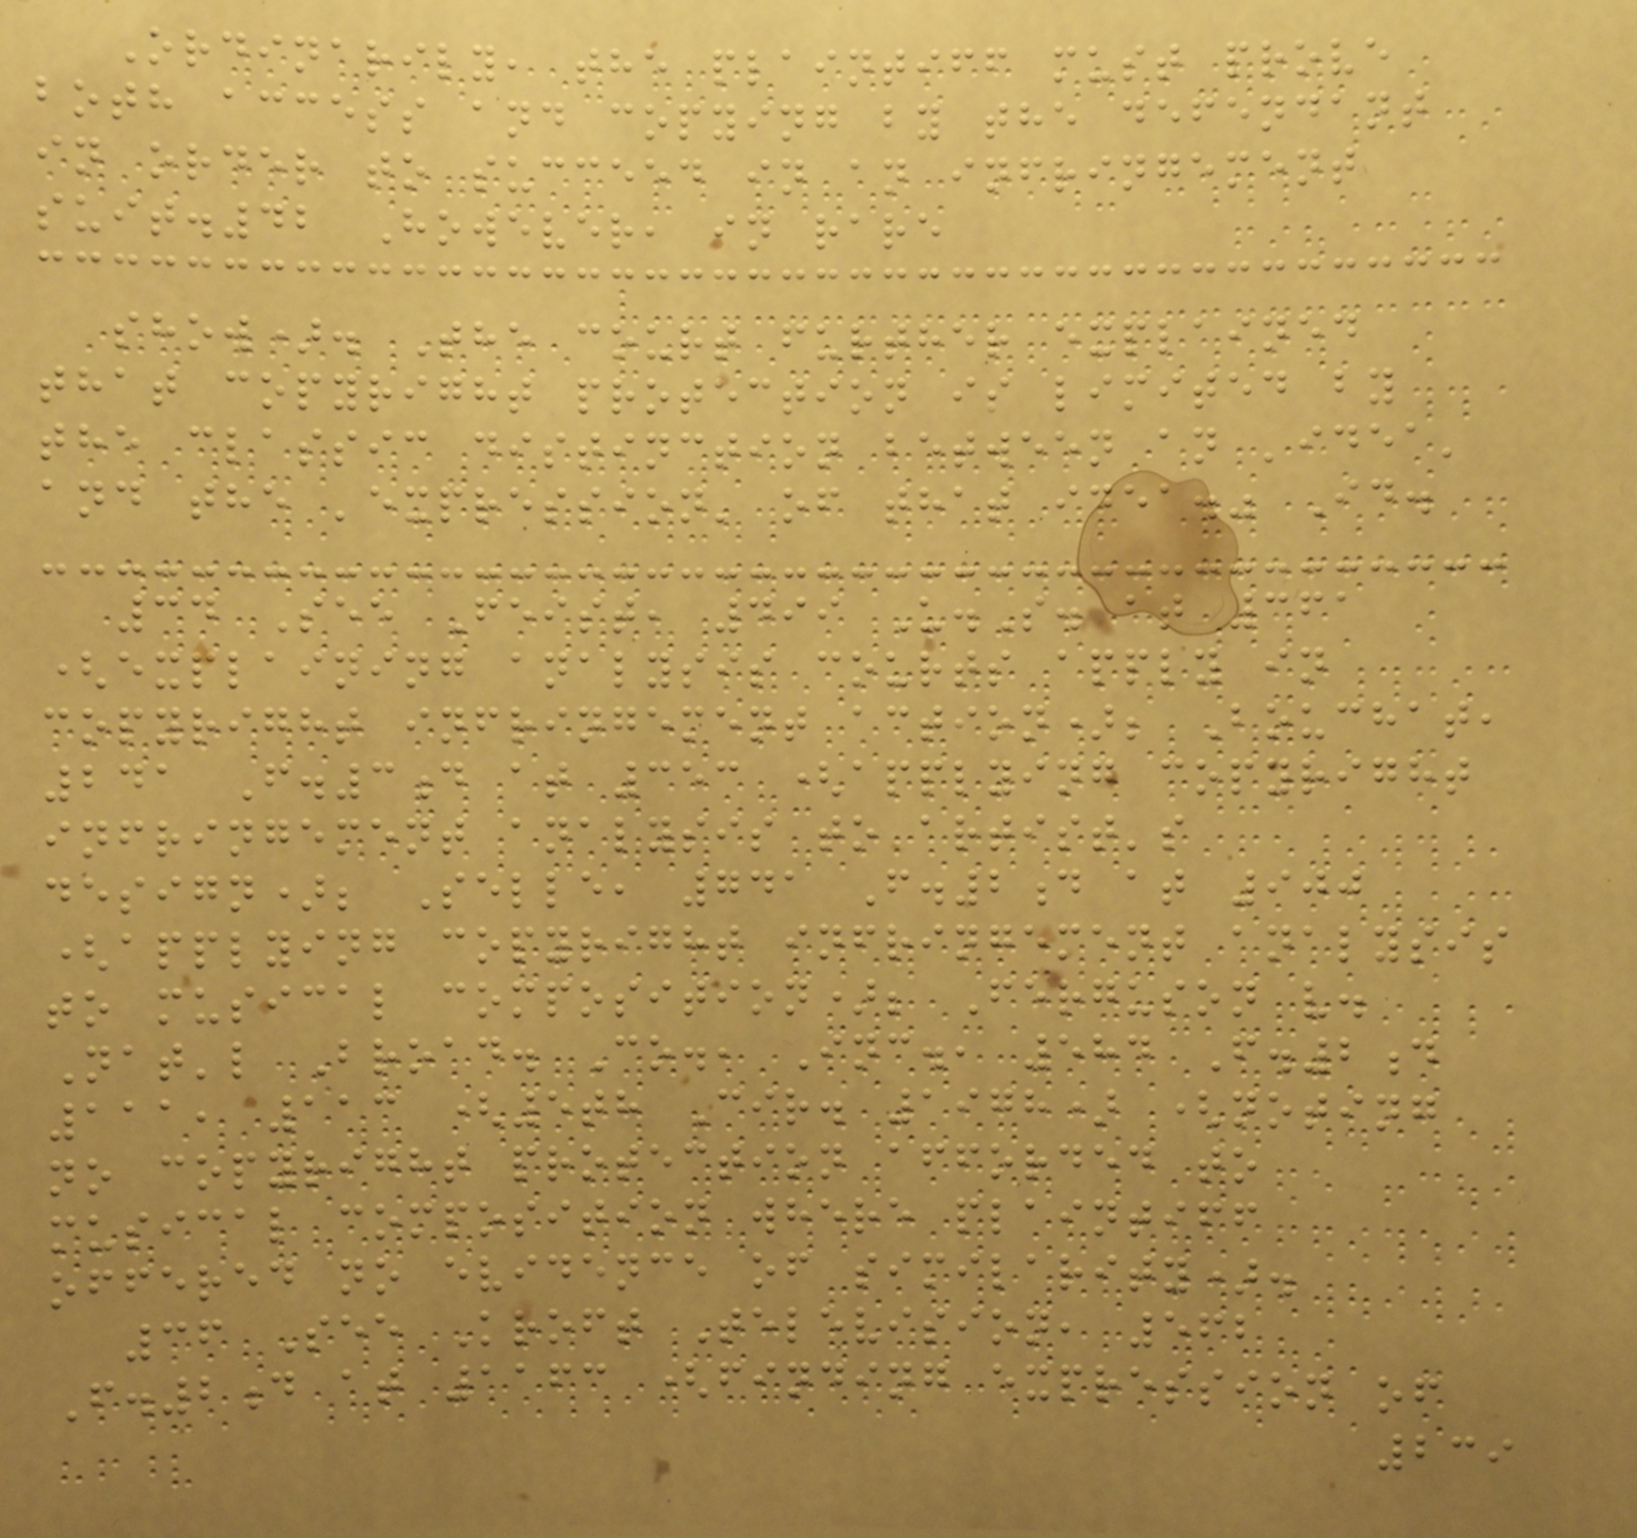Ordinarily, the plaintiff must prove
both access and copying by the defendant
in order to succeed in an infringement
suit.42 However, in rare
show). The court further explained
that copyright protection is limited by
the classic distinction between an 'idea'
and the 'expression' of that idea." Id.
34 See Feist, 499 U.S. at 361
(explaining analysis courts apply in
copyright infringement action); Bouchat,
241 F.3d at 353 (applying copyright
infringement analysis to artist's
design); Selle, 741 F.2d at 900
(applying copyright infringement analysis
to musical composition); Ferguson v.
Nat'l Broad. Co., Inc., 584 F.2d
111, 113 (5th Cir. 1978) (noting
no copyright protection afforded to
musical composition where plaintiff
offered no evidence of similarity).
36 See Kroft Television, 562
F.2d at 1163 (finding expression of
239
